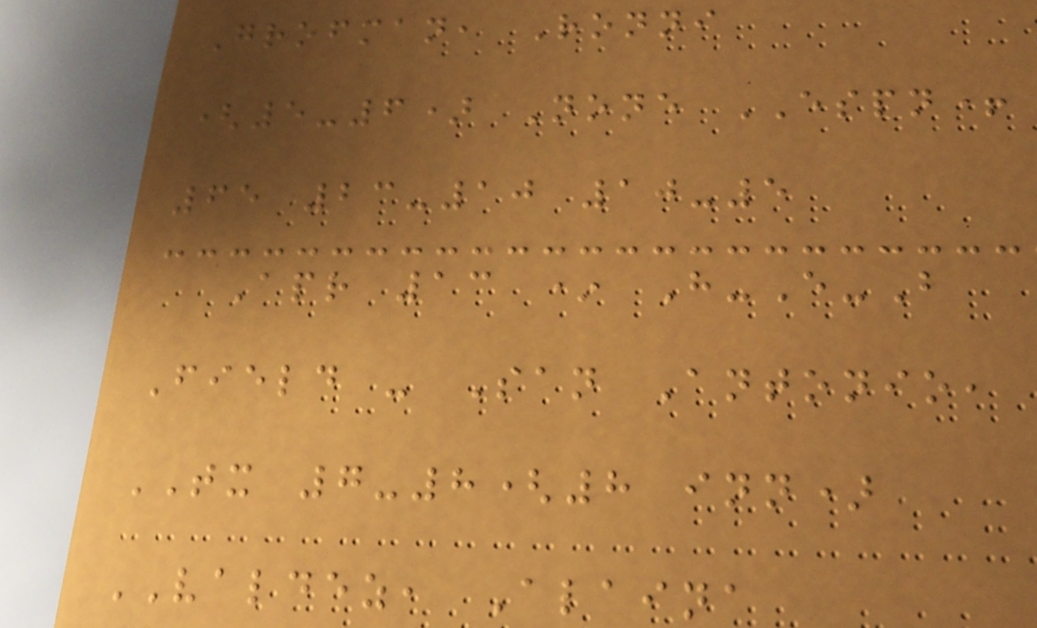Grofman, Ronni
(5-6) None ESPN+
65 23-10 10-5
Apr 13 * H-E-B
Field - San Antonio,
TX 7-8(8 inn)
VALDEZ, Alaina
